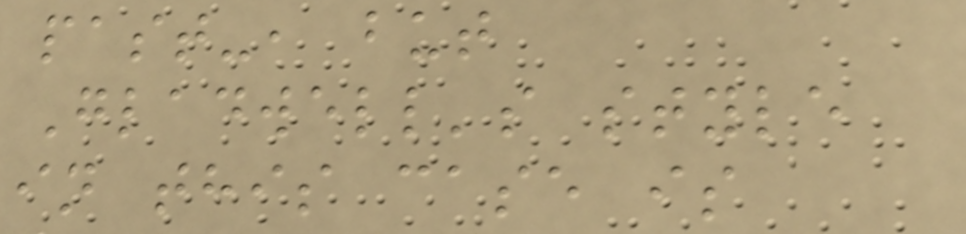past-, but
Gladwell's style
in this case is
